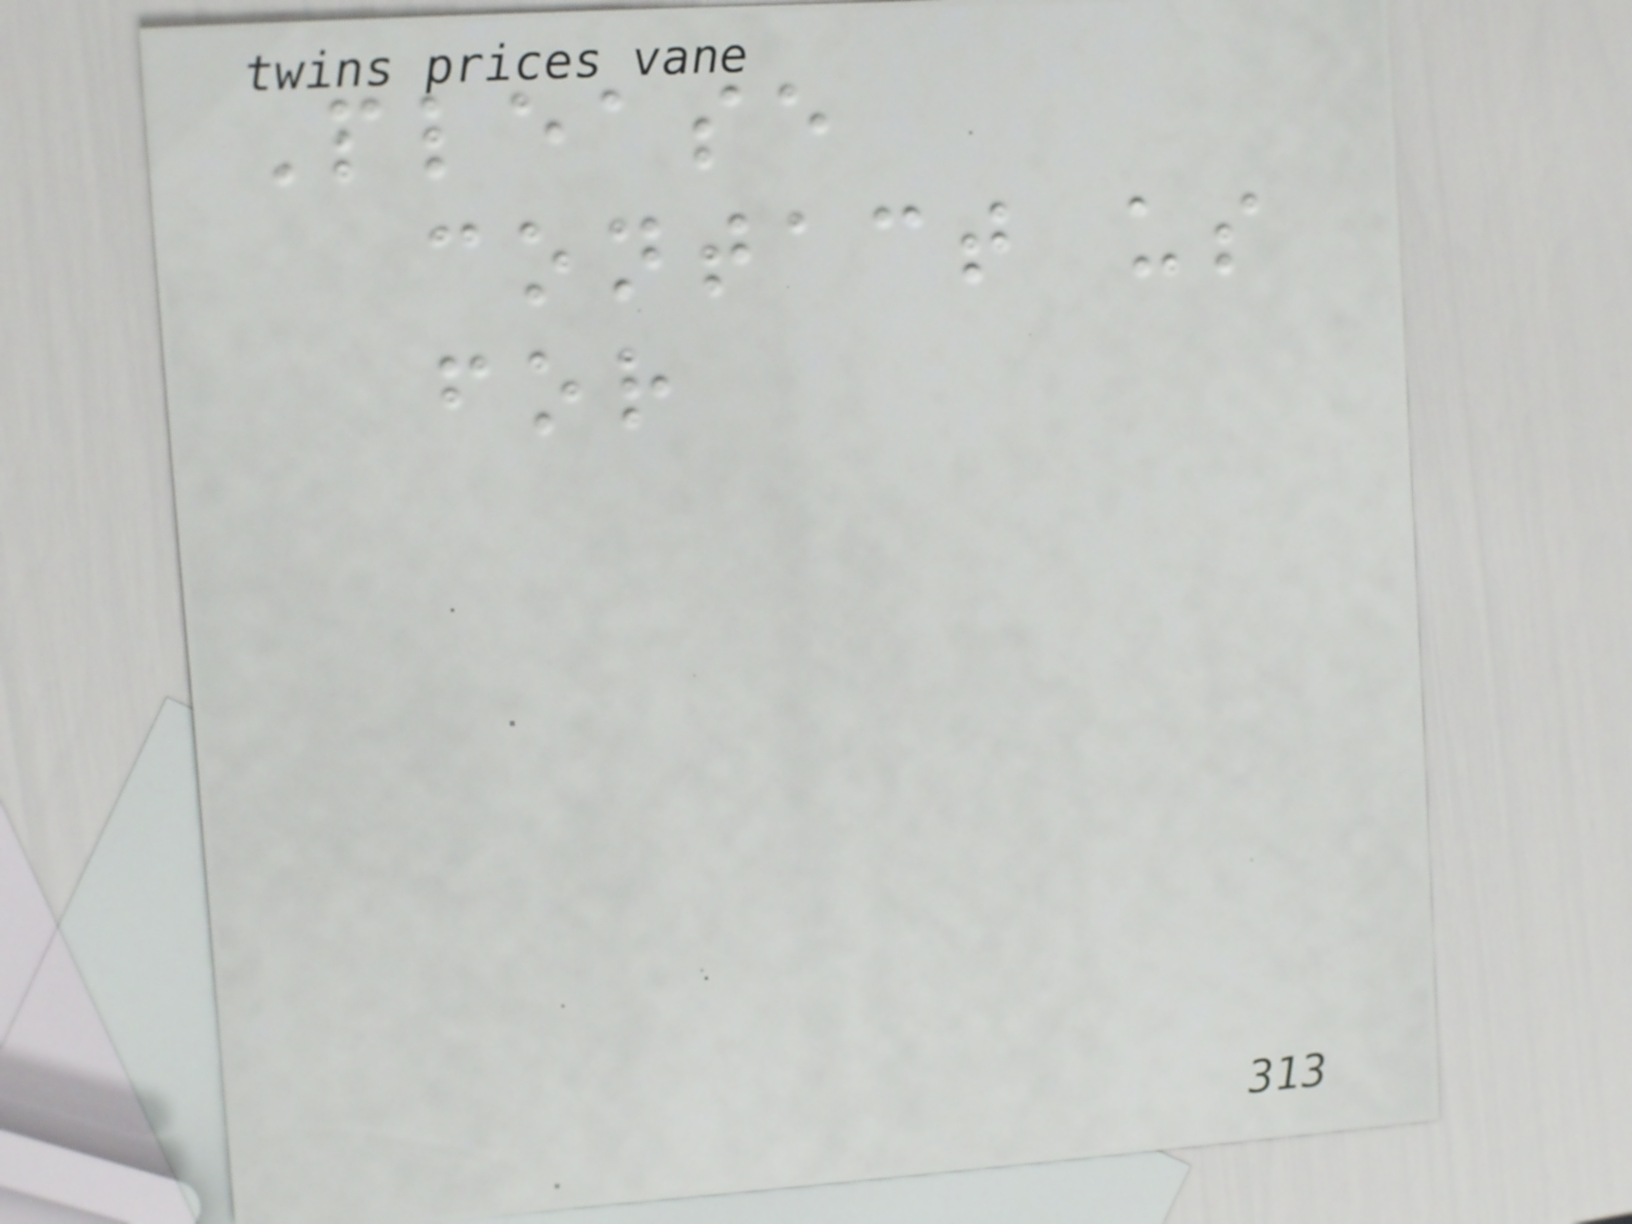Please
contact us
for
